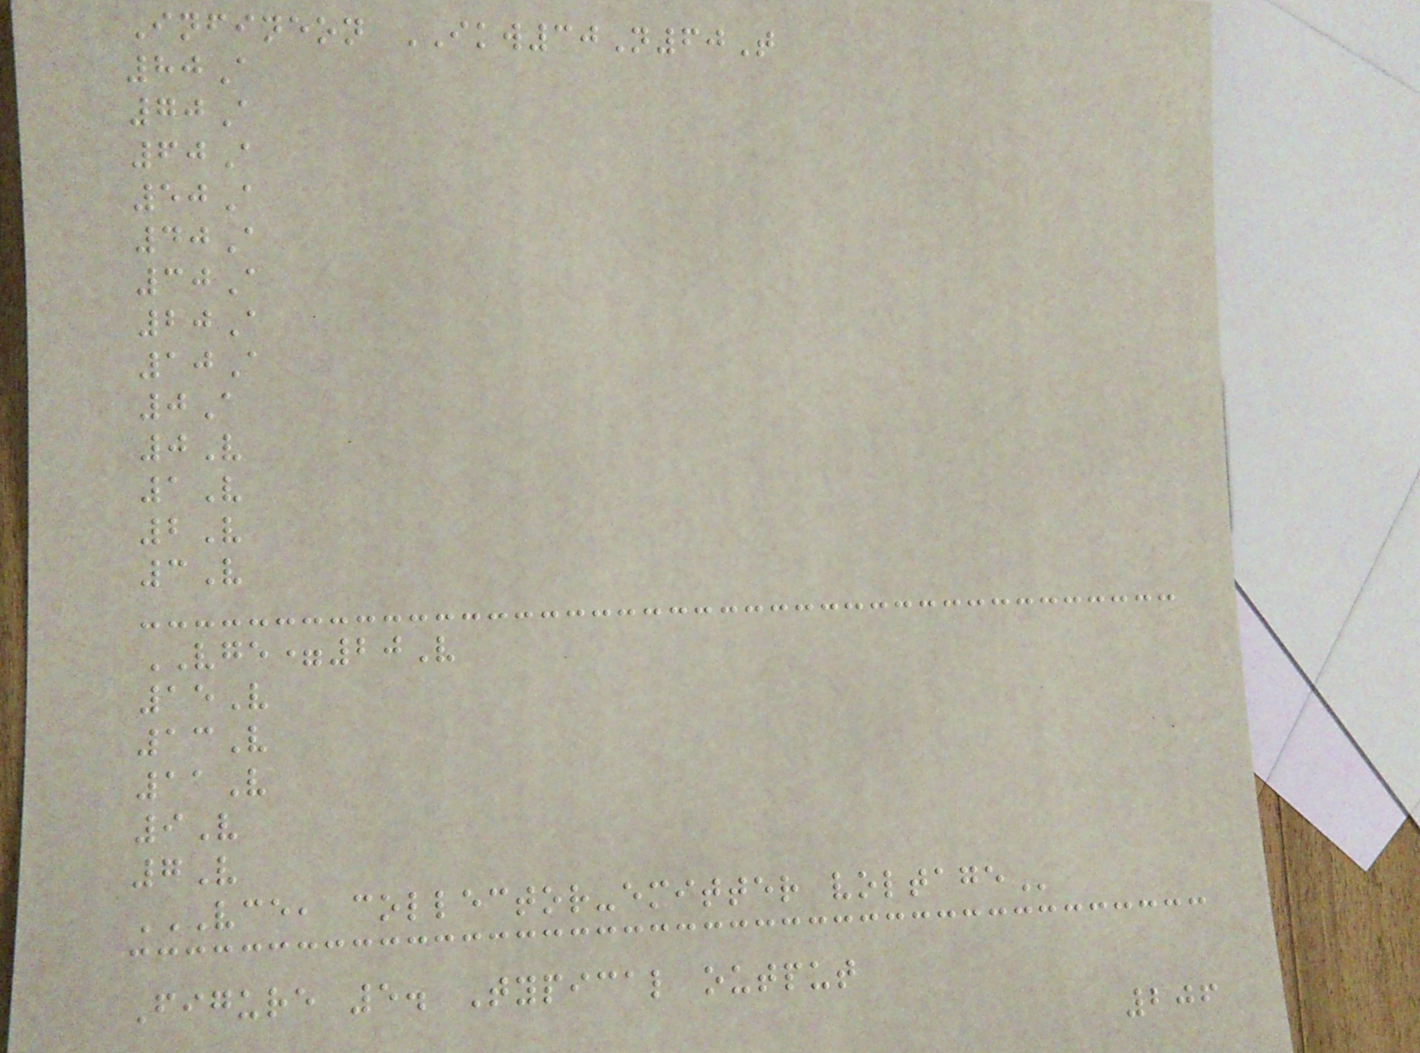Infineon IKW30N60T
80A
70A
60A
50A
40A
30A
20A
10A
0A
0V
1V
2V
3V
VGE=20V
15V
13V
11V
9V
7V
VCE, COLLECTOR-EMITTER VOLTAGE
Figure 5. Typical output
206
